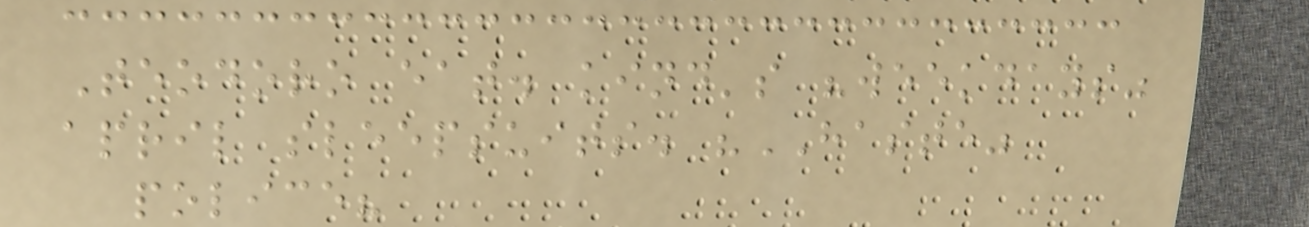Teodoro eat. kind's "weekdays"
april sleepsuits. "HASTE"
police?
